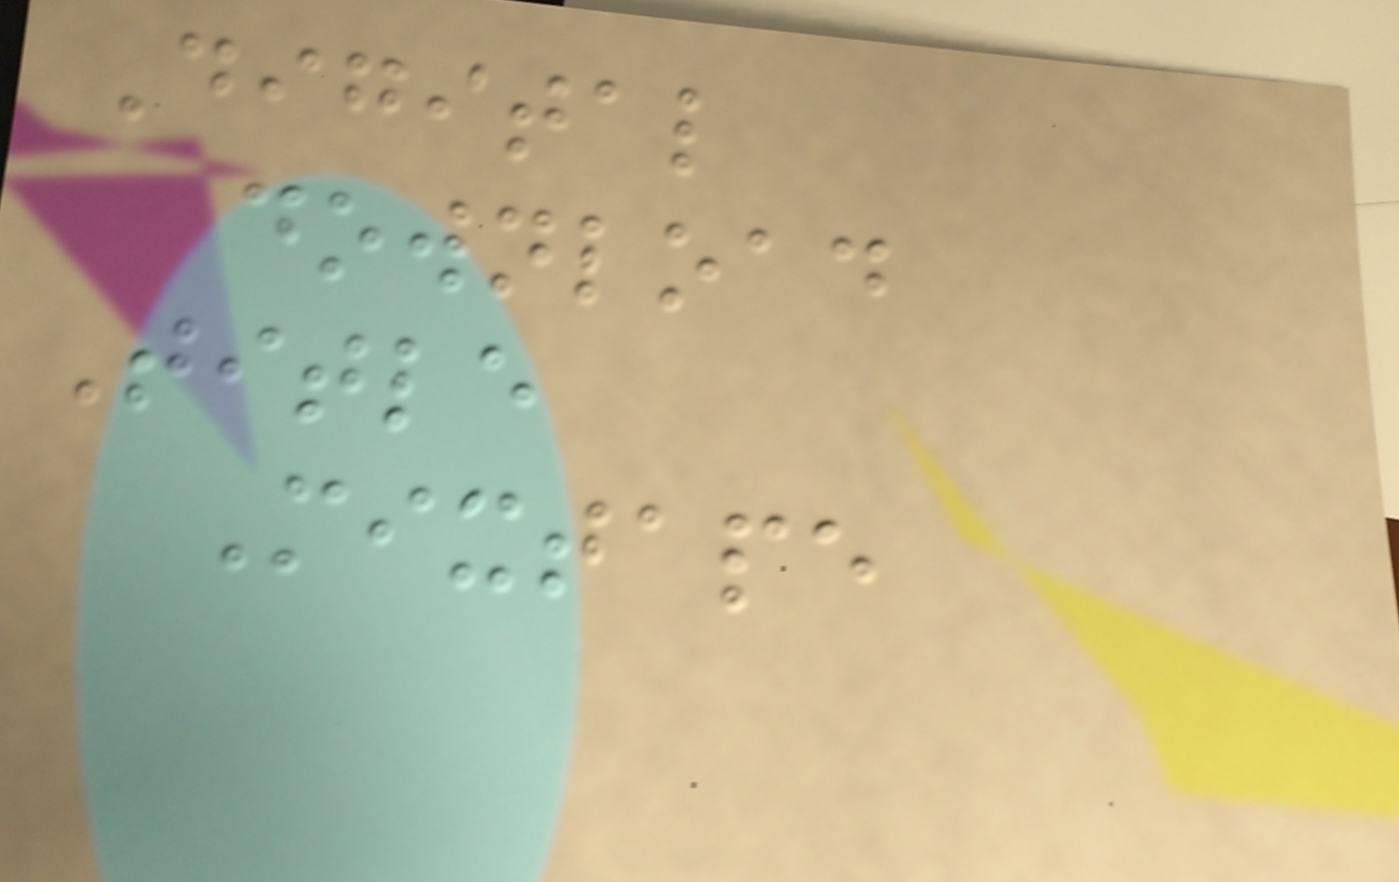Digital
download
Title
Mixtape
